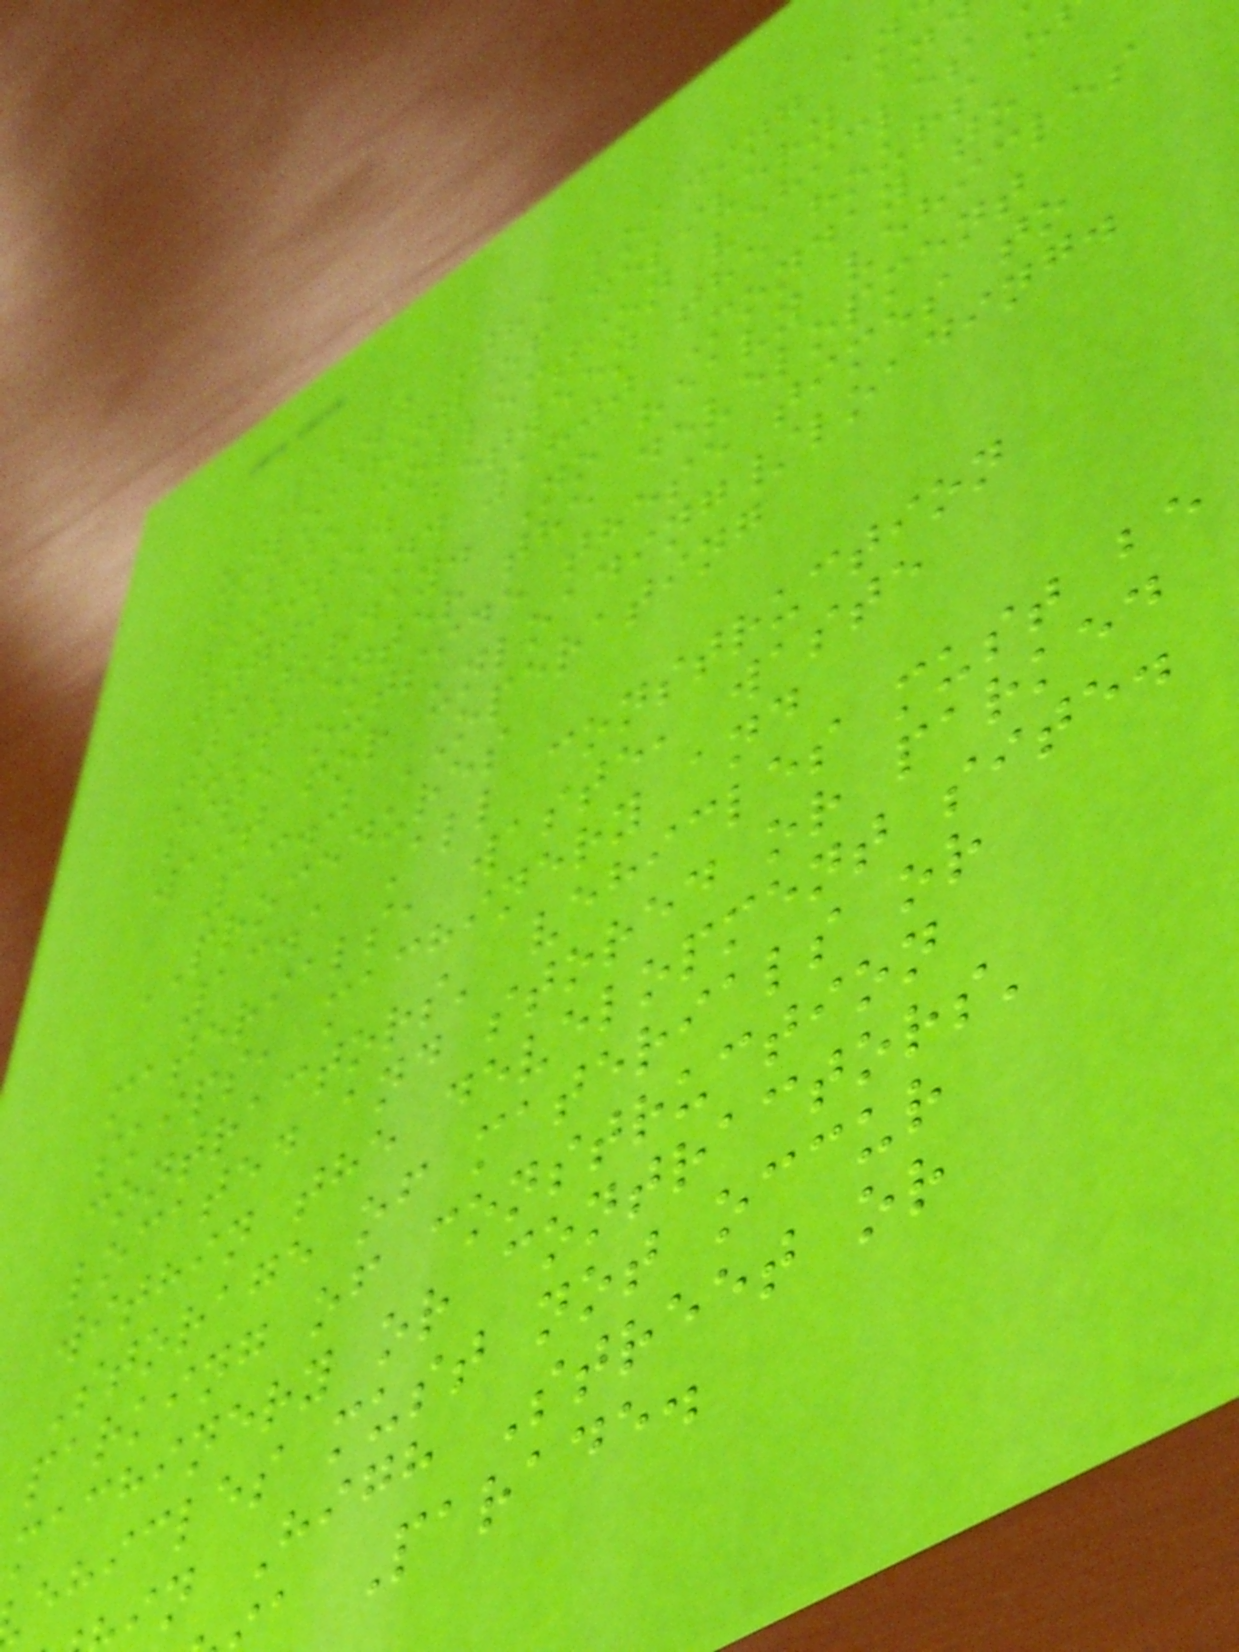12.7 The loading an
unloading of delivery an
waste collection vehicles
limited between the hours o
0700 and 1800 Monday to
Saturday. No heavy vehicles
must enter the development
site outside these times to
wait for unloading/loading.
13.0 OPERATING
PROCEDURES
13.1 All construction
materials, waste, waste
skips, machinery and
contractors' vehicles must be
located and stored or parked
within the development site.
Storage of materials or
parking of construction
machinery or contractors'
ehicles must not occur
in High Street or
a Parade.
